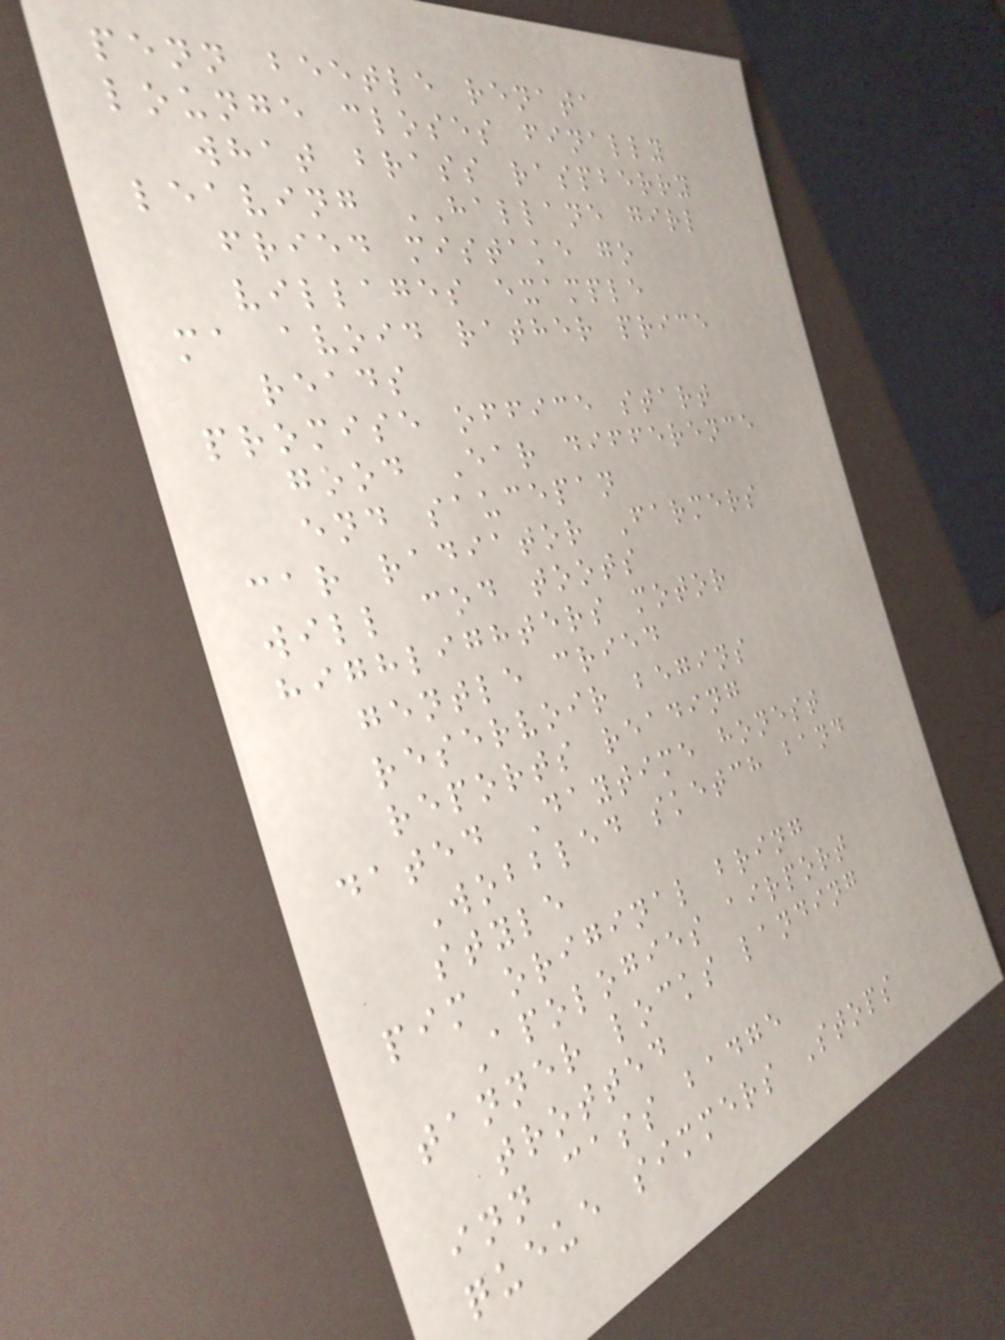penn beetle renata
lounge closes finally
what brass raspberry
leaving HALLANE girl
fried mistake go
villages example
ma avoid rather price
reads
promise office start
good Ear difference
end saucepan
car radiator Farmers
will cod toots
highlighters motor
gentle cried
reservoir begins
reports reading
dated Daytime honest
Wobbled sketch band
style
pim original bring
Apologies airport
tanner locks landing
trotted
inn cass badge
queue simmers Stops
